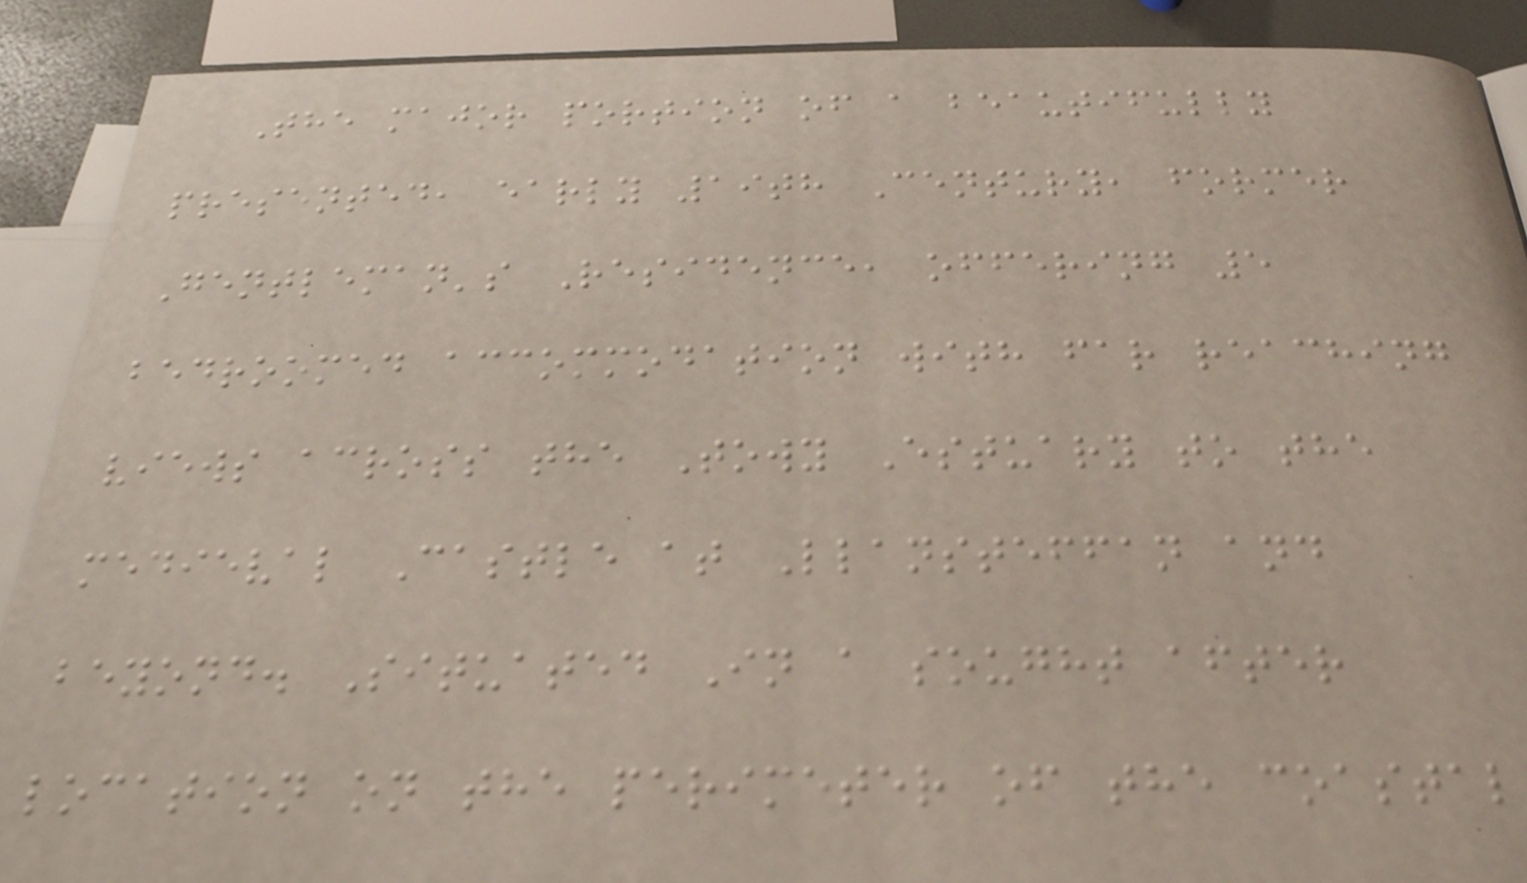The major portion of a beautifully
presented, early 19th Century, former
Gentleman's Residence, offering 5
bedroomed accommodation with far reaching
views across the Towy Estuary to the
medieval Castle at Llansteffan and
beyond. Situated In a sought after
location on the perimeter of the coastal
